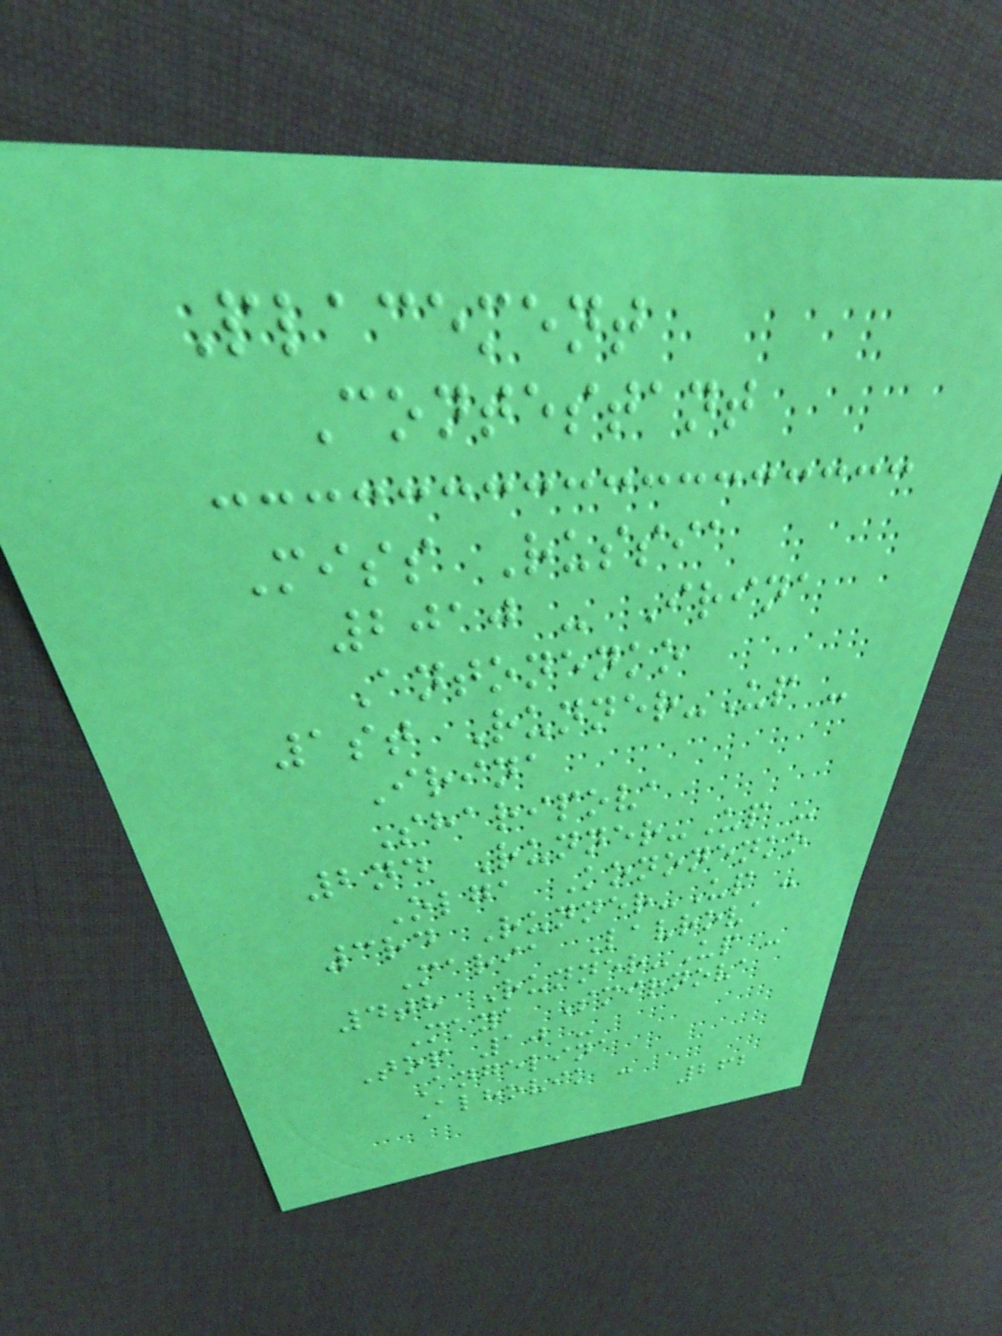Placement
Contestant
Miss Russia
2010 - Irina
Antonenko
1st Runner-Up -
Irina
Sharipova
2nd Runner-Up -
Olga Kononenko
3rd Runner-Up -
Maria Lavrova
4th Runner-Up -
Maya Smirnova
Top 10 -
Angelina
Alhovik -
262
